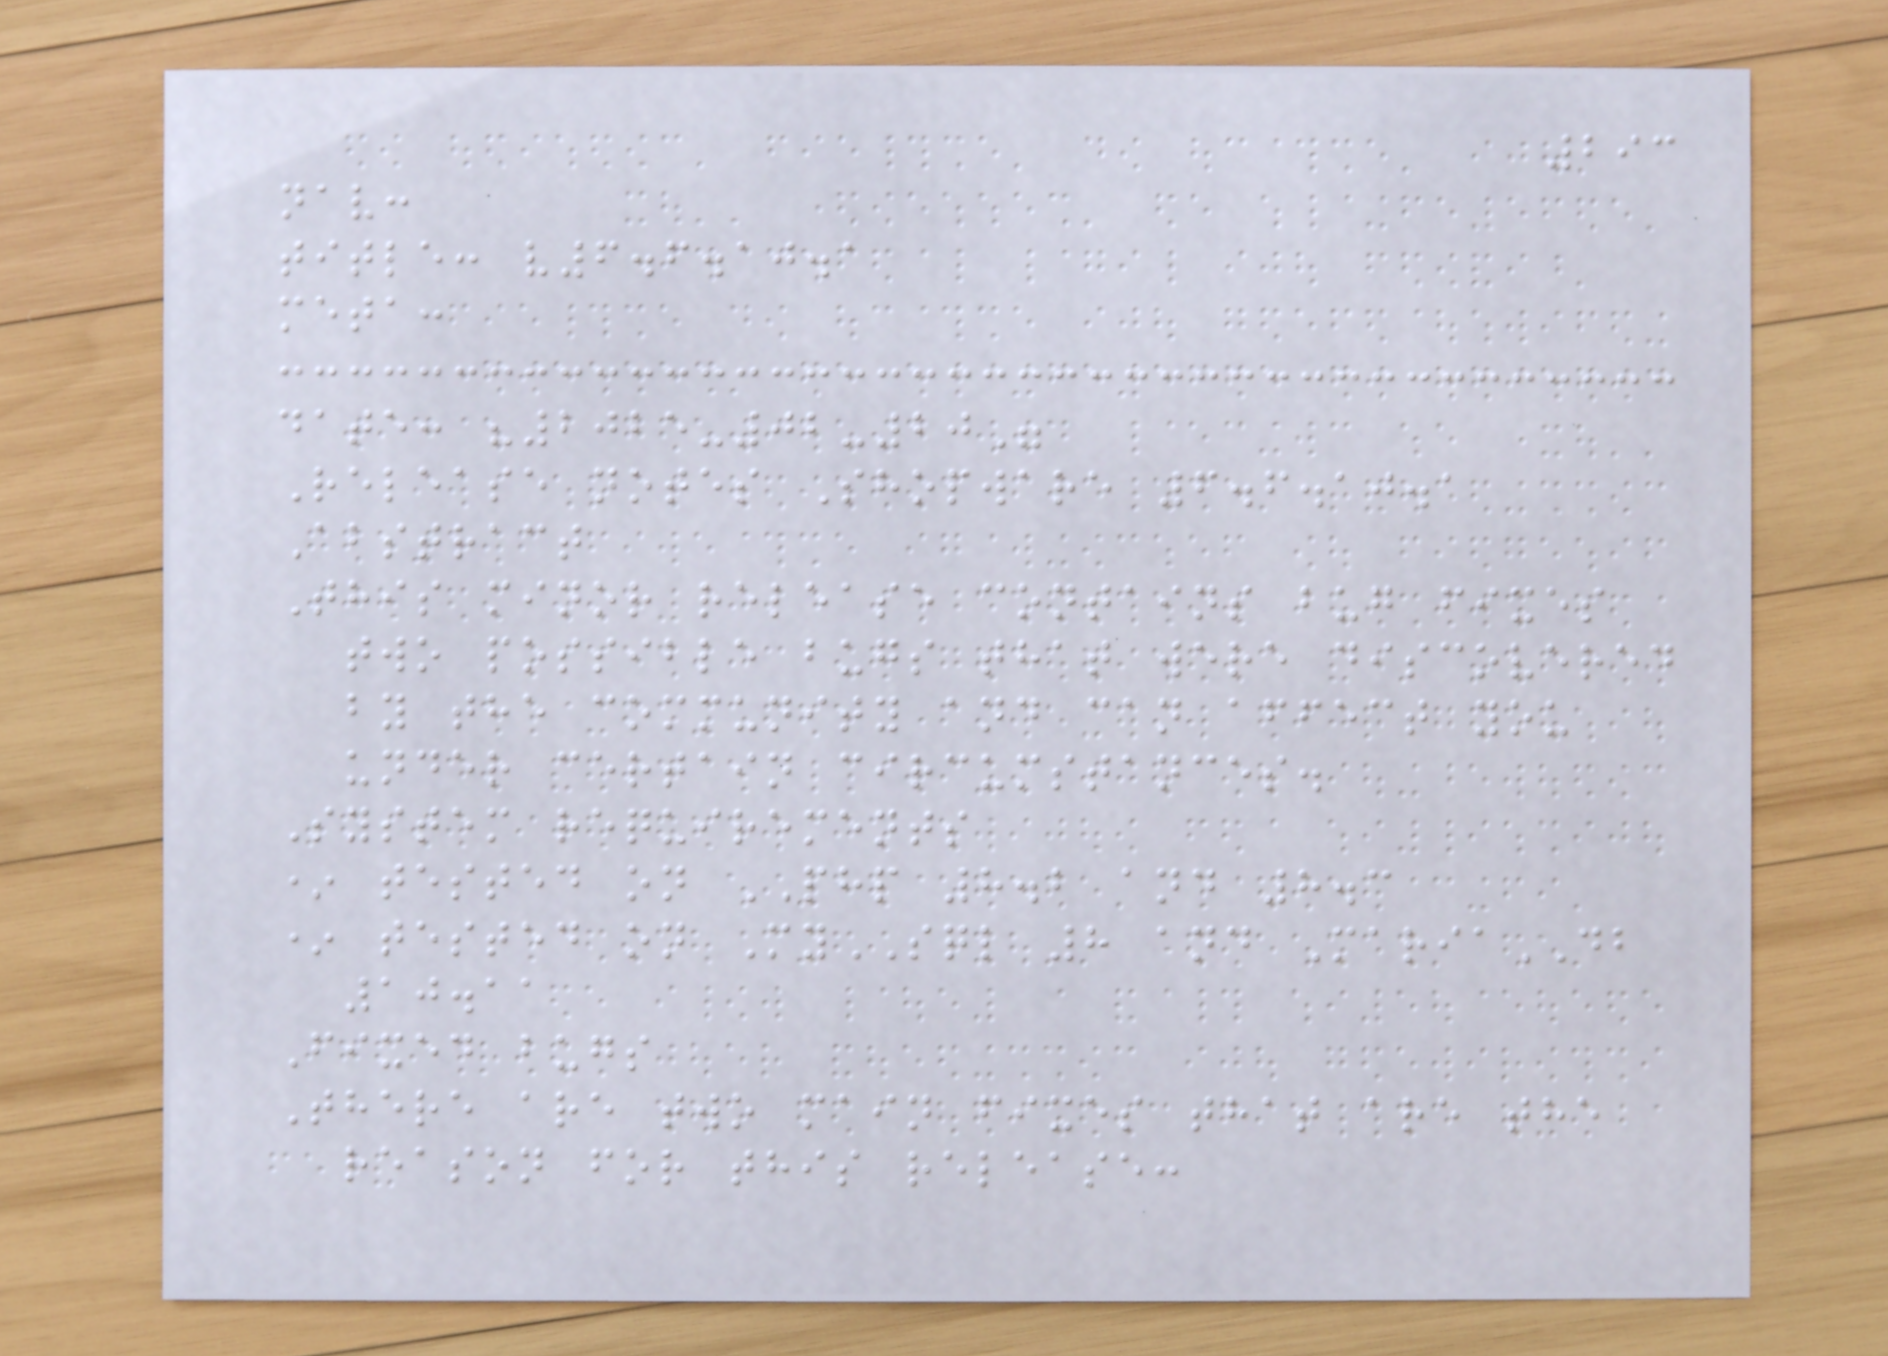293
nav:
title: v6.6.10.1
meta:
date: "2025-02-20"
Release notes Shopware 6.6.10.1
Abstract
This minor release contains bug fixes
two possible bugs that were discovered
by the community and can affect you
under certain circumstances.
System requirements
* tested on PHP 8.2 and 8.3
* tested on MySQL 8 and MariaDB
10.11
Fixed bugs
There are two main fixes that are the
reason for this release:
